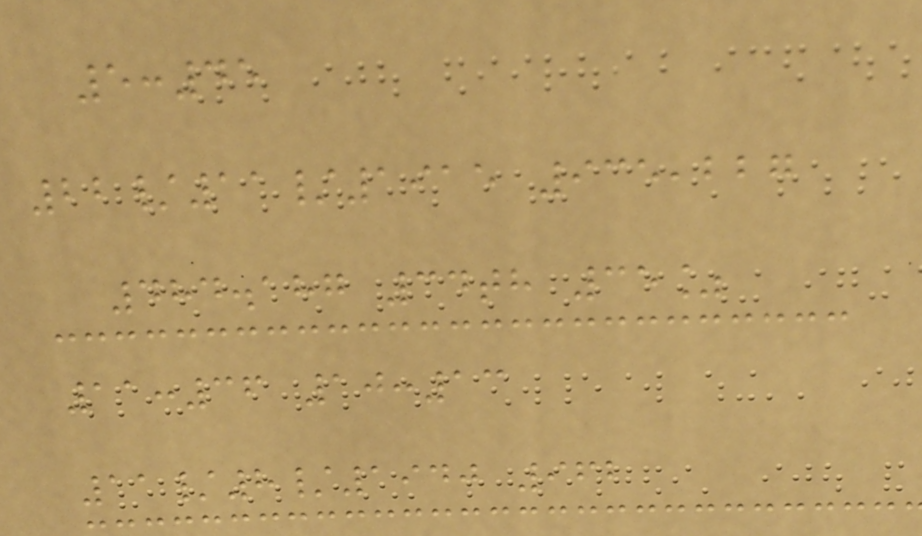5:45
22/11/1915 935,227
484.187 34th 35%
11:36 10:13
11/8/1940 962
